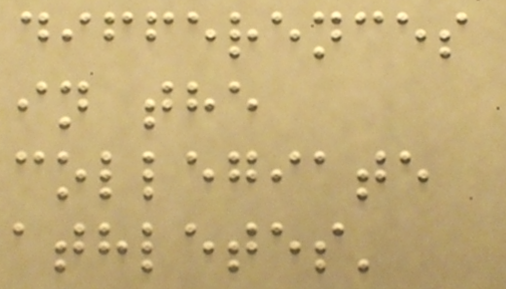differences
in the
collegiate
athletes'
